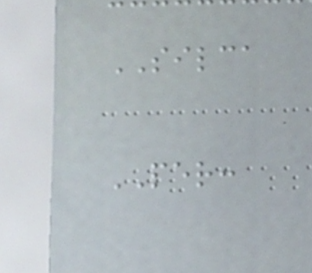SILCA
PER:
